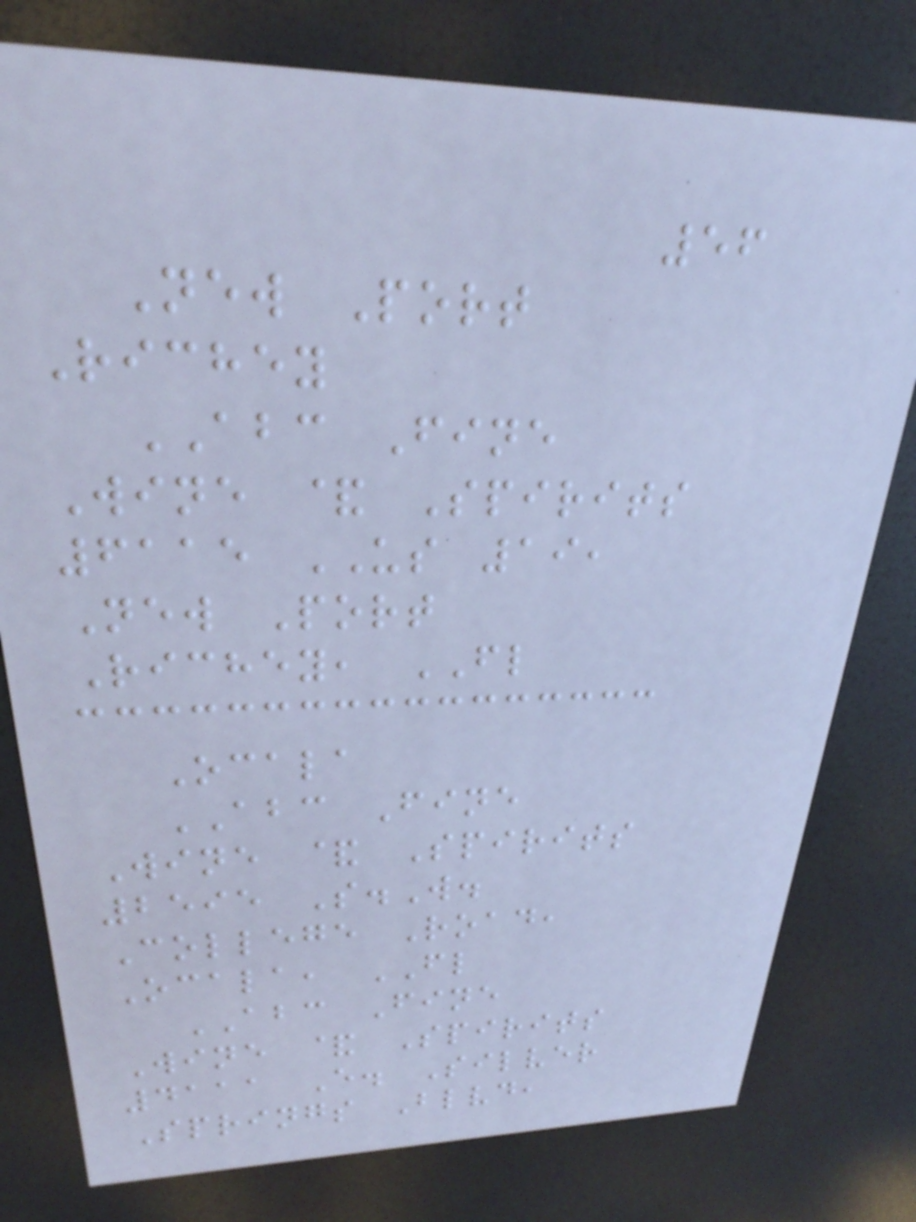56
New Port
Richey
ABC Fine
Wine & Spirits
6115 US 19,
New Port
Richey, FL
Ocala
ABC Fine
Wine & Spirits
2595 S.W.
College Road,
Ocala, FL
ABC Fine
Wine & Spirits
4111 E. Silver
Springs Blvd,
